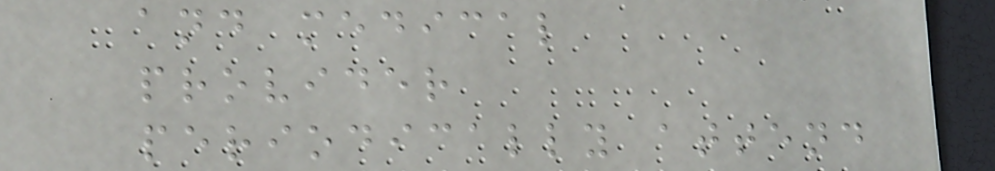and medical
provider
periodically attend
